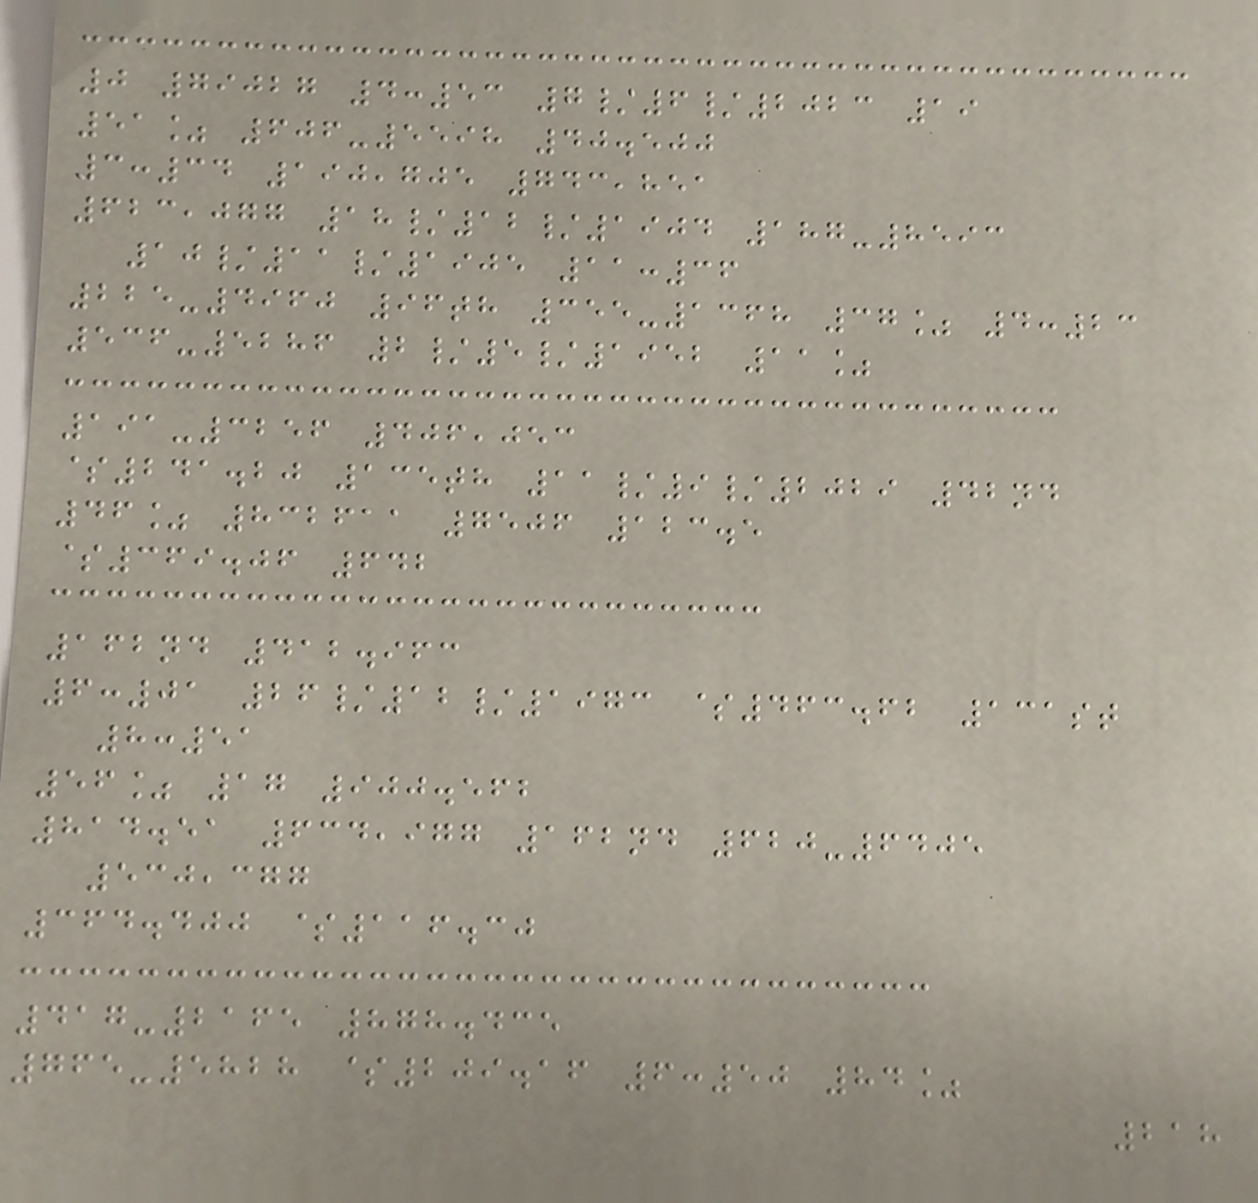0 79027 4:53 7/6/2023 19
51% 606-5598 40.500
3:34 190,705 743,851
623,077 18/12/1904 187-8593
10/11/1905 11:36
225-4960 96th 355-1368 37% 4:23
536-5286 2/5/1952 11%
191-3256 406,053
$241.20 135th 11/9/2029 42nd
46% 832611 7506 123.5
$369.06 642
162nd 412.963
6:01 26/12/1973 $463.62 131st
8:51
56% 17 900.562
814.51 634,977 162nd 620-6405
530,377
364.400 $116.30
417-2165 878.435
765-5828 $209.16 6:50 84%
218
